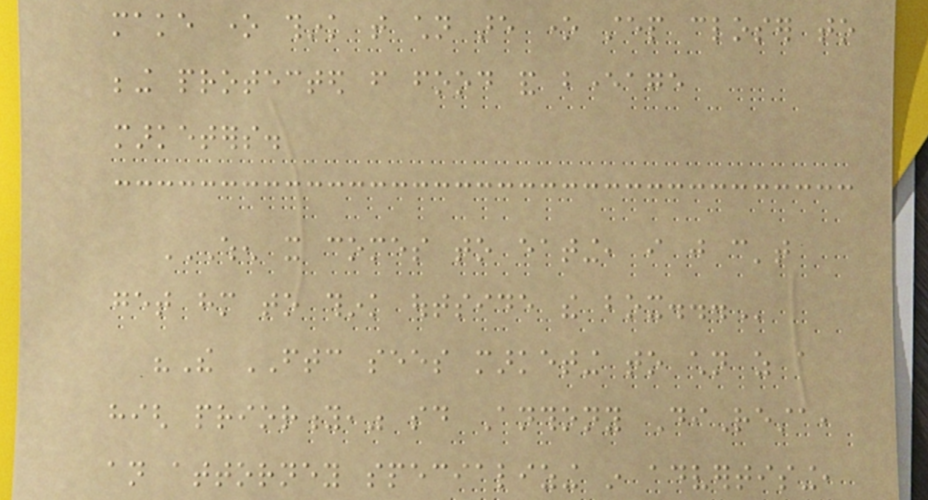make one think that children are one step closer to
being protected from food and beverage
marketers.
WHEN IT COMES TO EATING, I JUST CAN'T
GET HIM TO THINK OUTSIDE THE BOX...
"The FTC sees marketing to children as a
high priority," said Anthony DiResta,
an attorney specializing in advertising,
